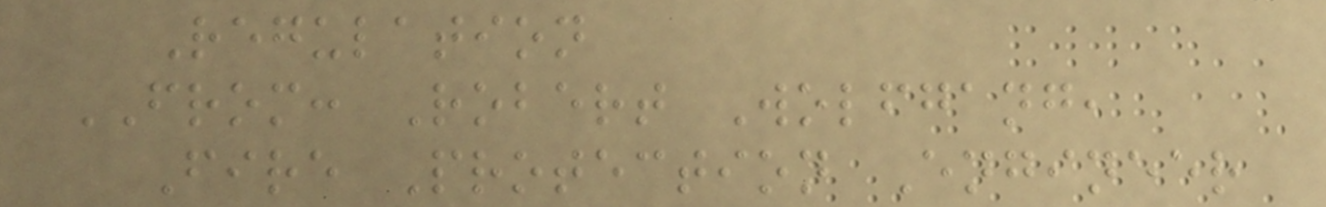Regulation
FROM: Robert Wolfgang,
Fire Protection Engineer
